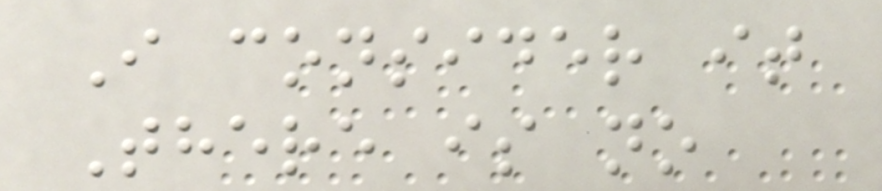I consider it
There is no
